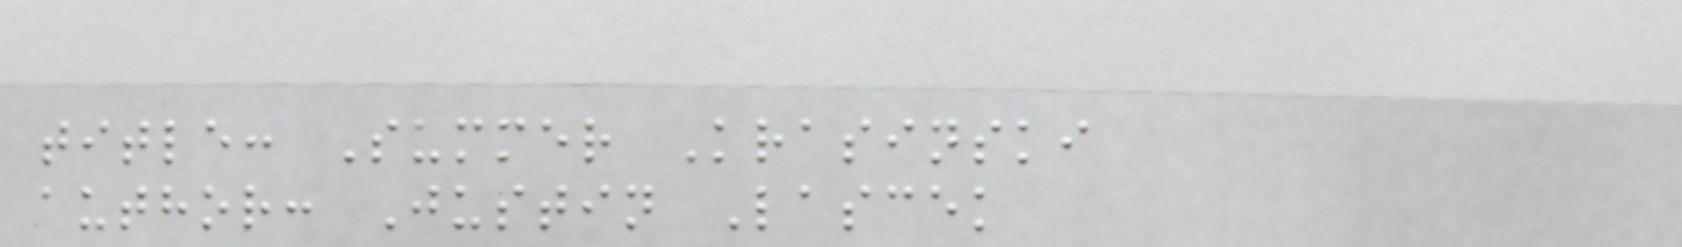title: Summer Krasinski
author: Justin Lascek
